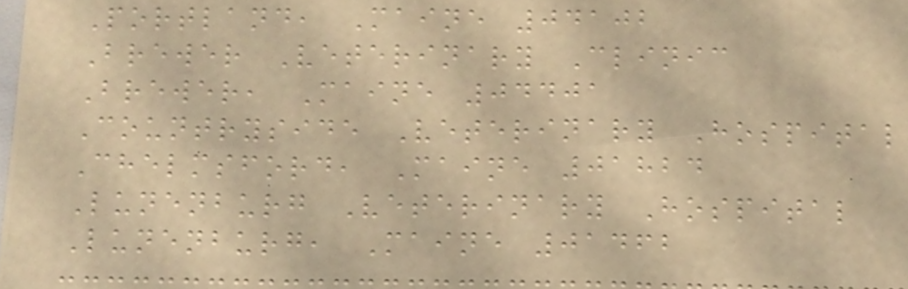Portland, Maine 04102
Brewer Veterinary Clinic
Brewer, Maine 04401
Countryside Veterinary Hospital
Chelmsford, Maine 01824
Lunenburg Veterinary Hospital
Lunenburg, Maine 01462
